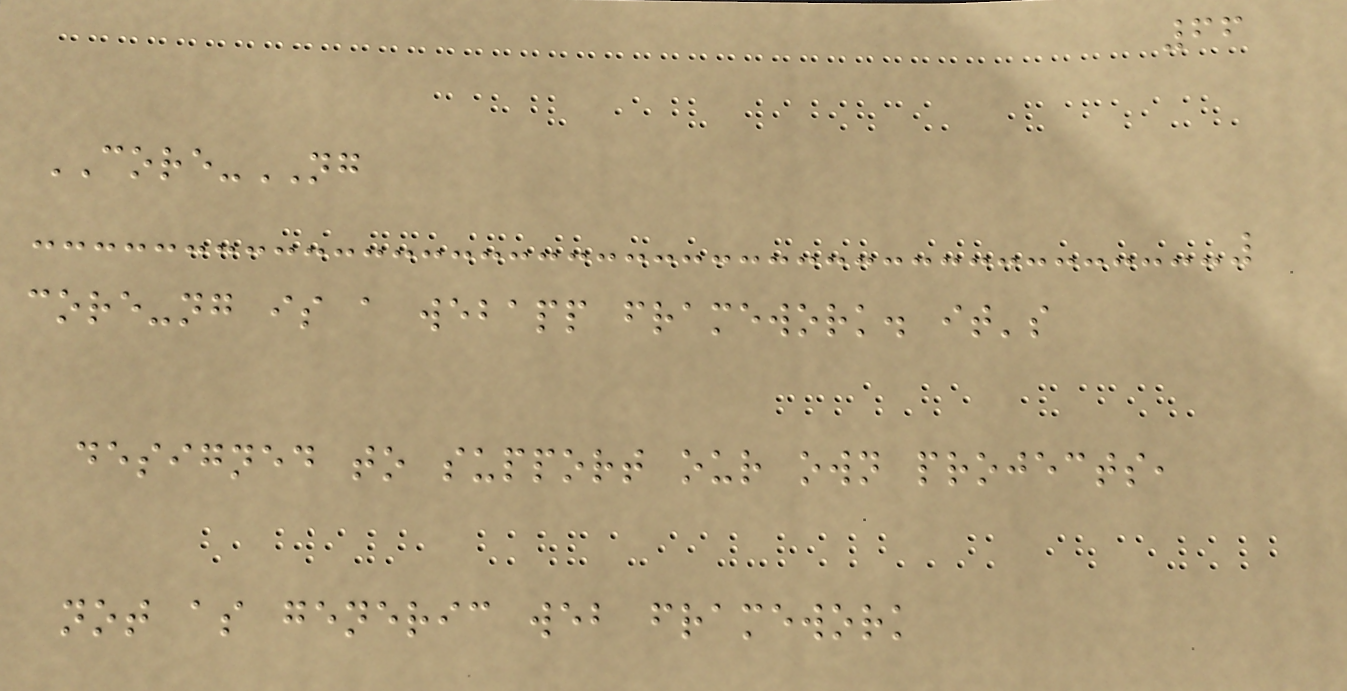66
CORE-NG
core-ng is a webapp framework. it's
designed to support our own projects,
not as generic web framework
